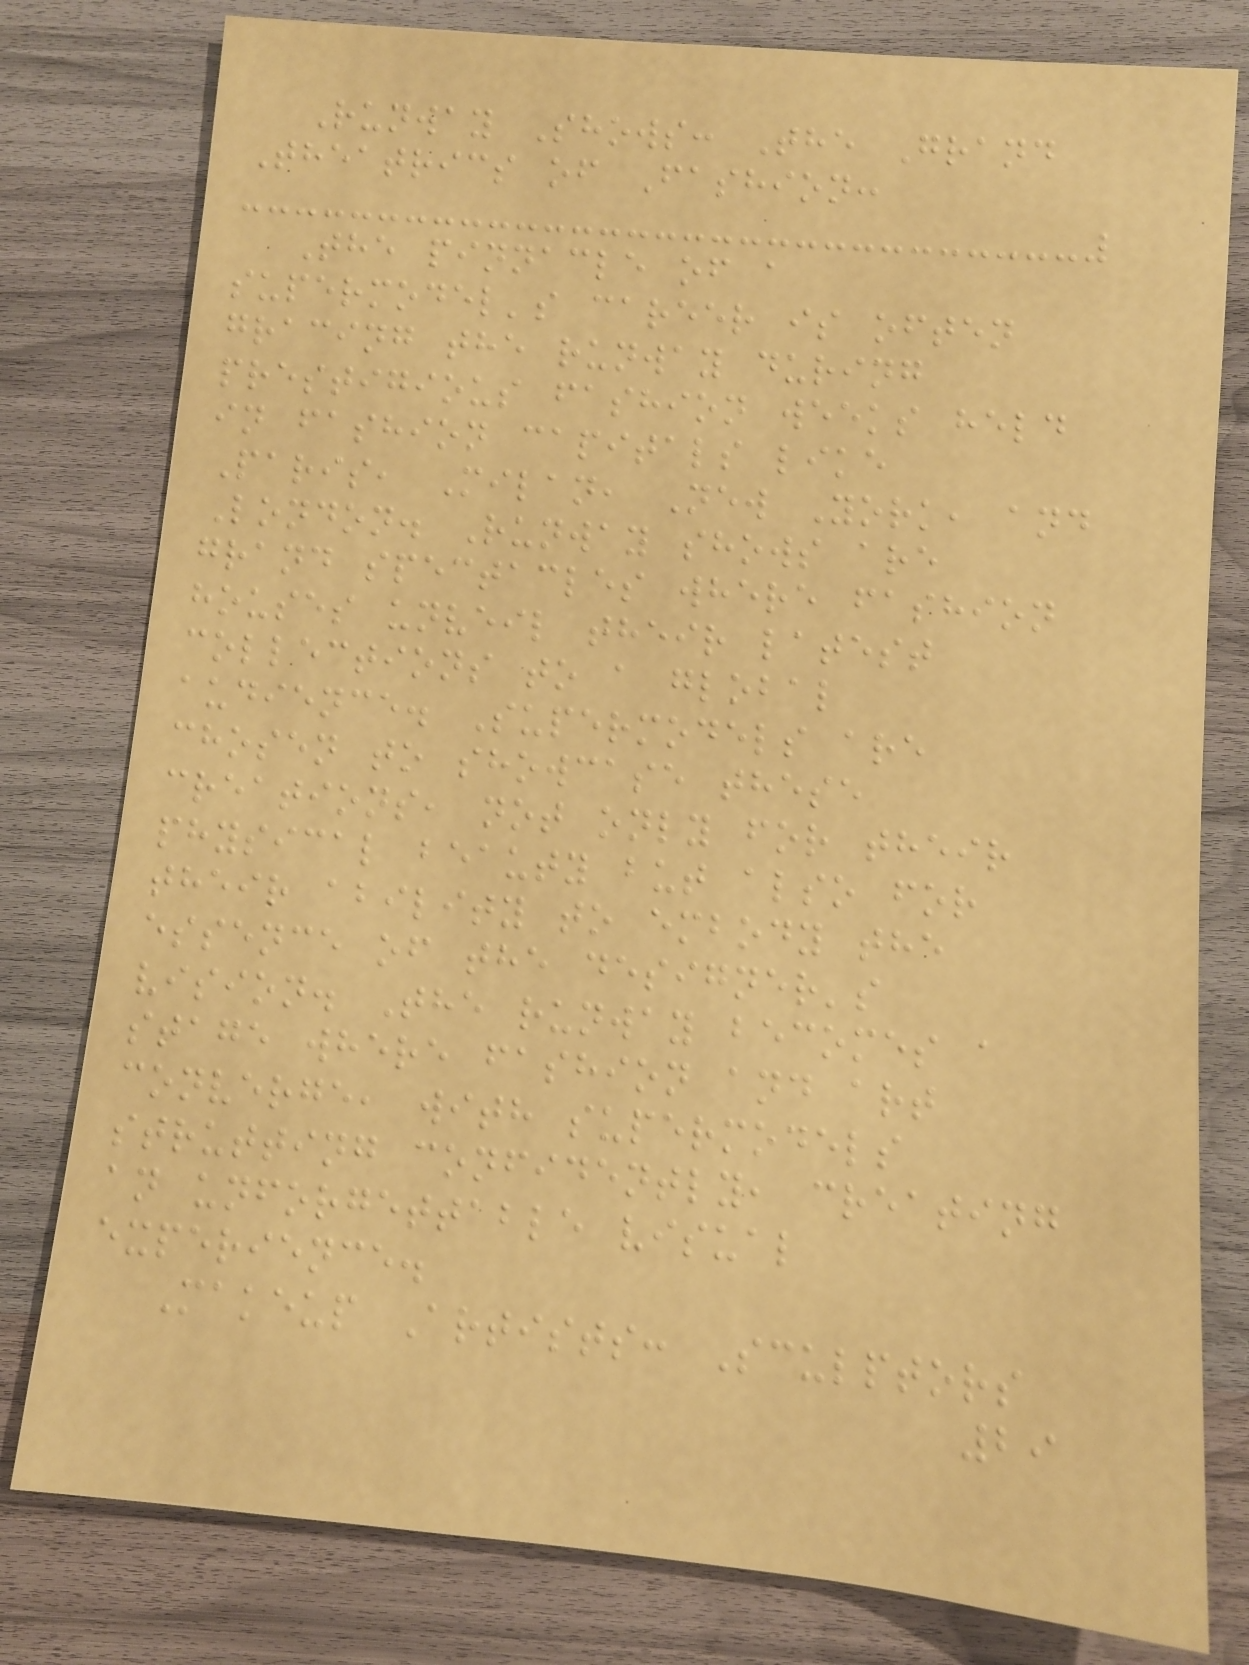Runway Shows: The Grand
Theatrics of Fashion:
The pinnacle of a
supermodel's career is often
gracing the runway during
prestigious fashion weeks held
in fashion capitals like
Paris, Milan, New York, and
London. Runway shows are
grand spectacles where fashion
houses unveil their latest
collections to a global
audience. Supermodels are
chosen to showcase these
creations, not only for their
physical beauty but also for
their ability to embody the
essence of the designer's
vision. The runway becomes a
stage where fashion and art
converge, with supermodels
strutting confidently, creating
an unforgettable visual
experience.
Makeup Artists: Sculptors
29
